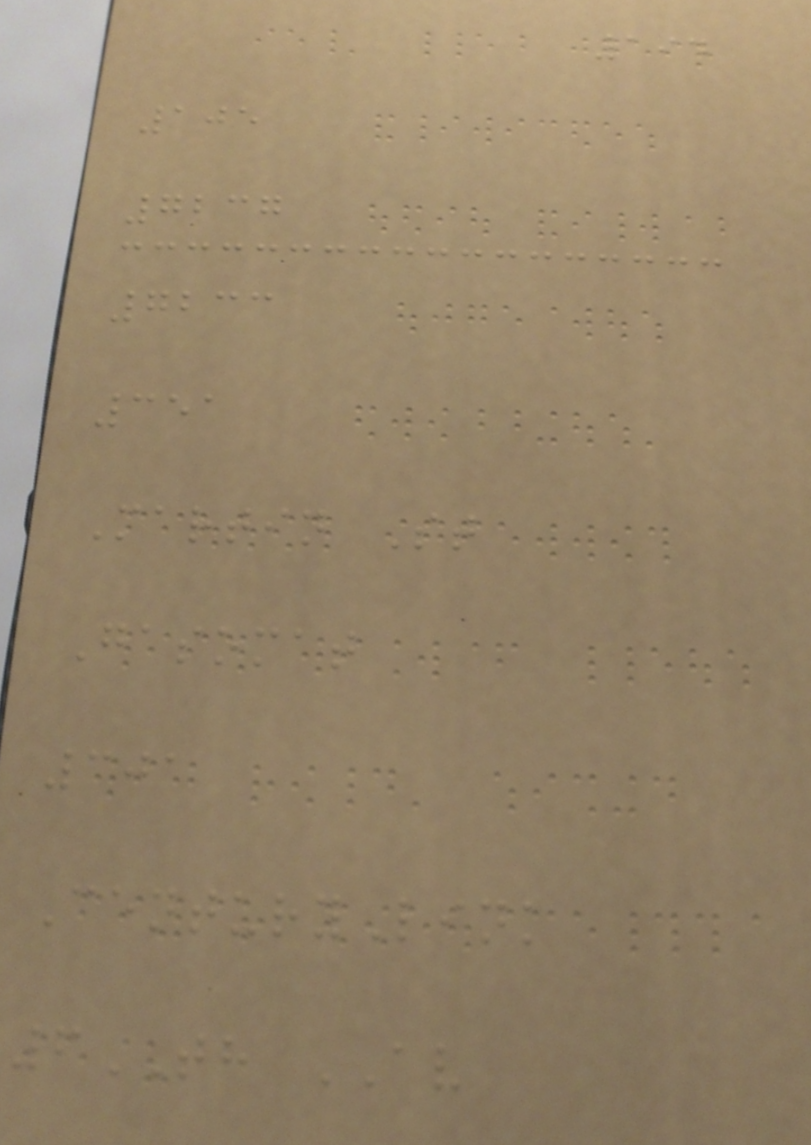194
105
7237
7233
351
Martin St
Gasomat
301
CenturyLink
6TH AV
